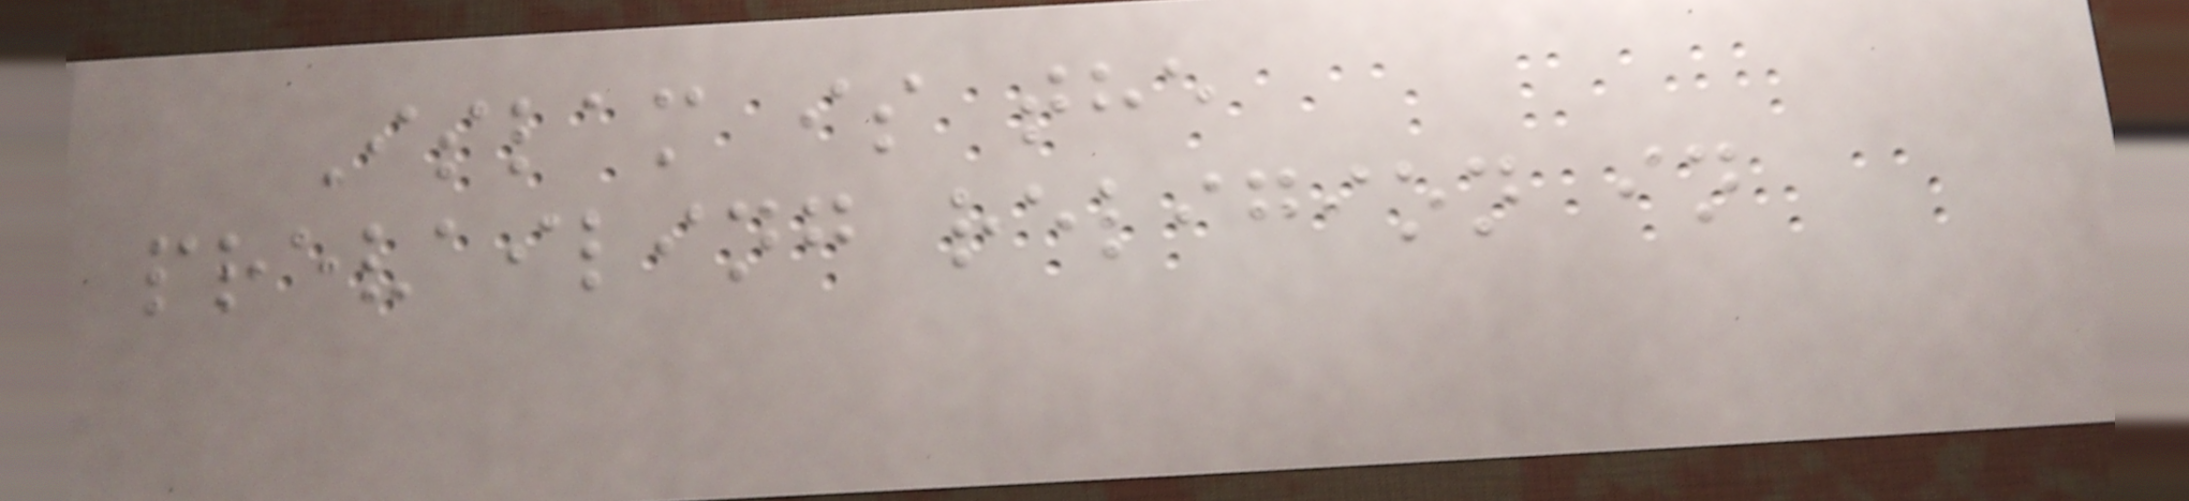Islam is the
prevailing religion in
